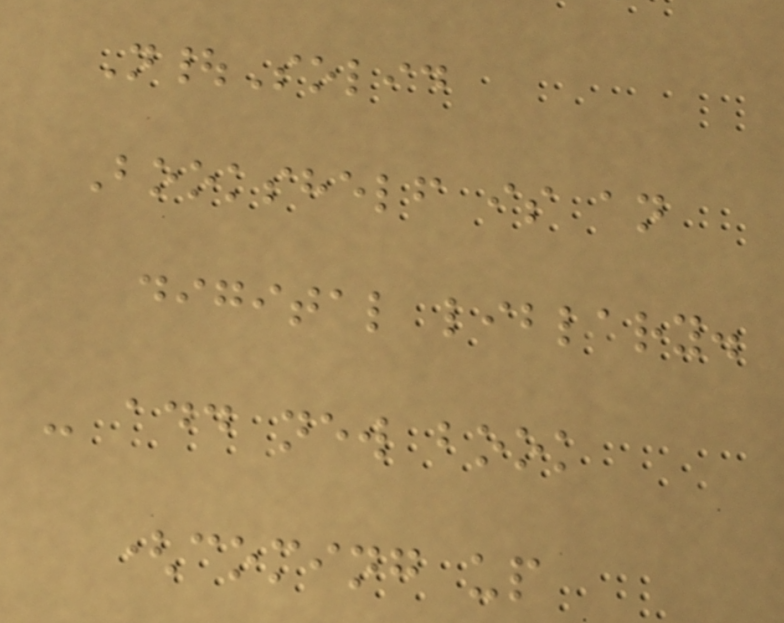N|Solid
Bookshelf is an
digital liblary.
- add new book
(coming up
